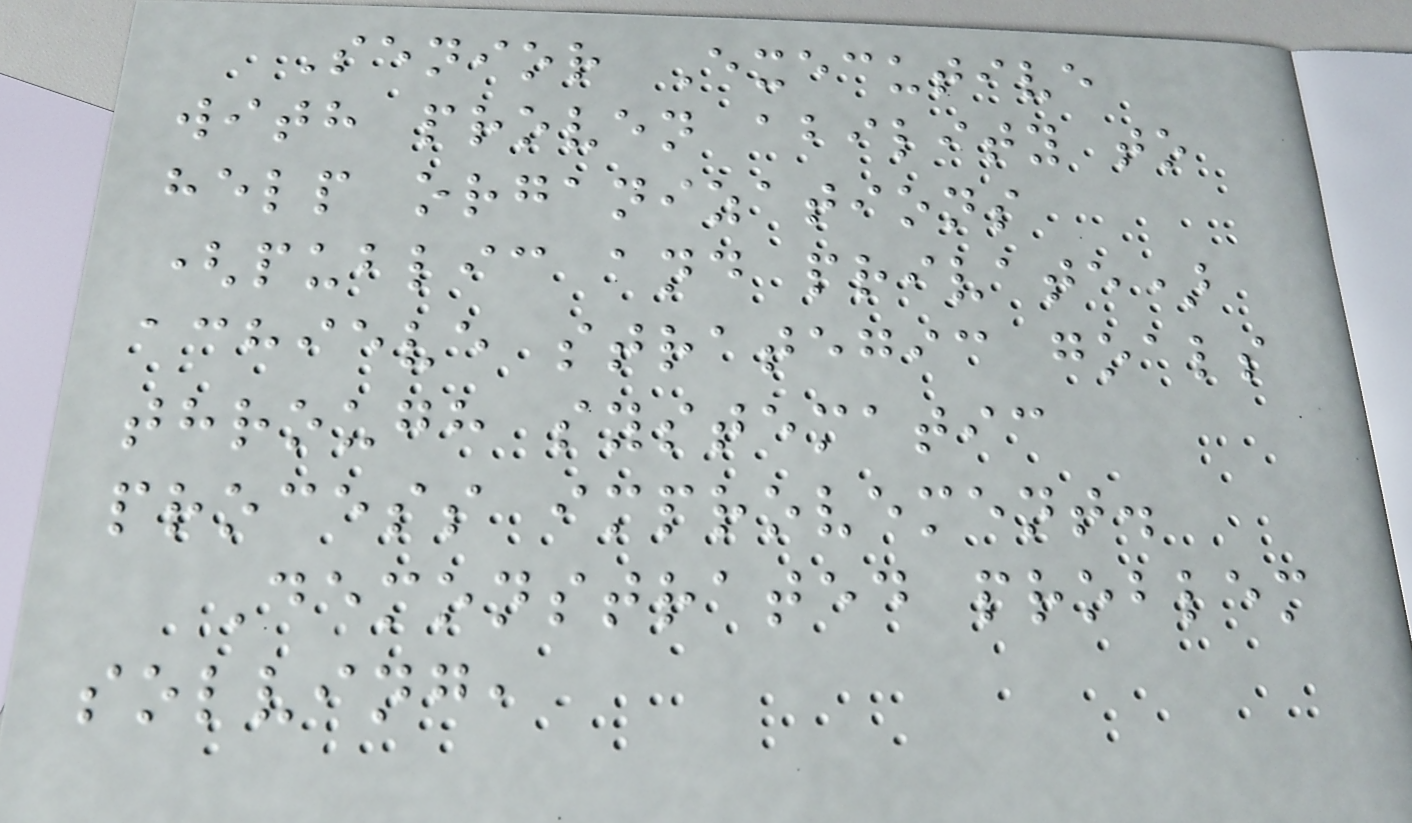Senior Executive
with proven ability to
help organizations
(public and private)
achieve strategic goals
through systematic
process improvement.
Demonstrated problem
solving,
